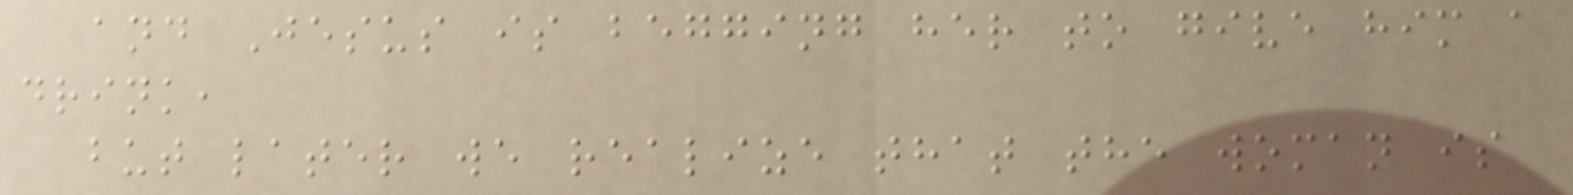and Jesus is begging her to give him a
drink,
but later we realize that the woman is
